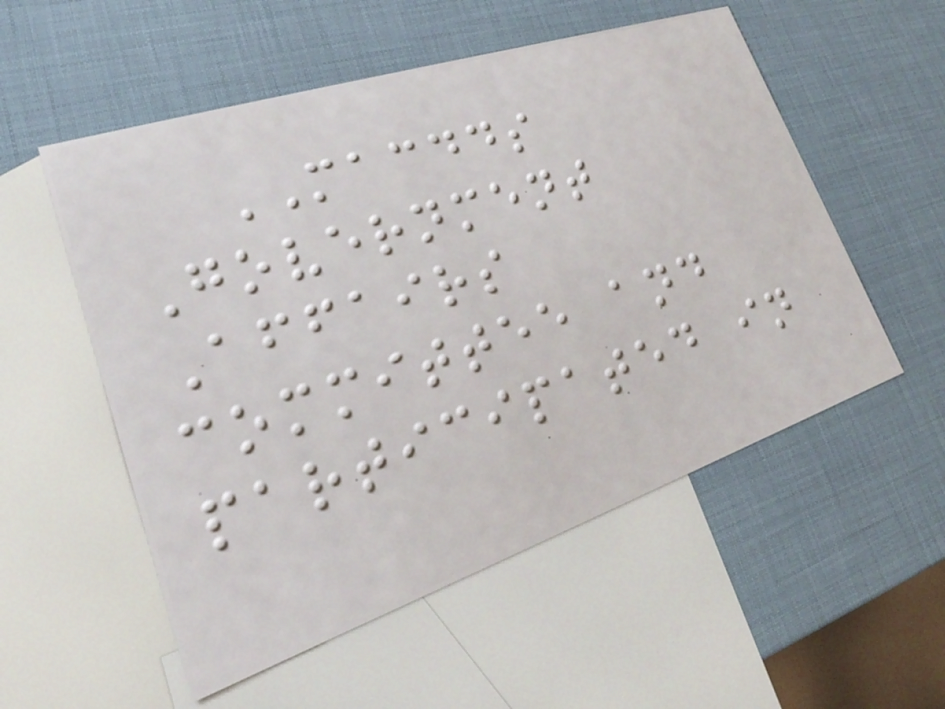MACDDS
Government
Affairs
committee and
participated in
